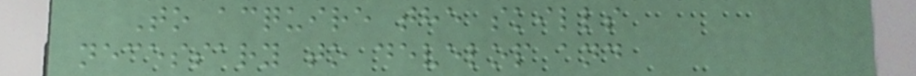To acquire the skills
necessary to develop and
